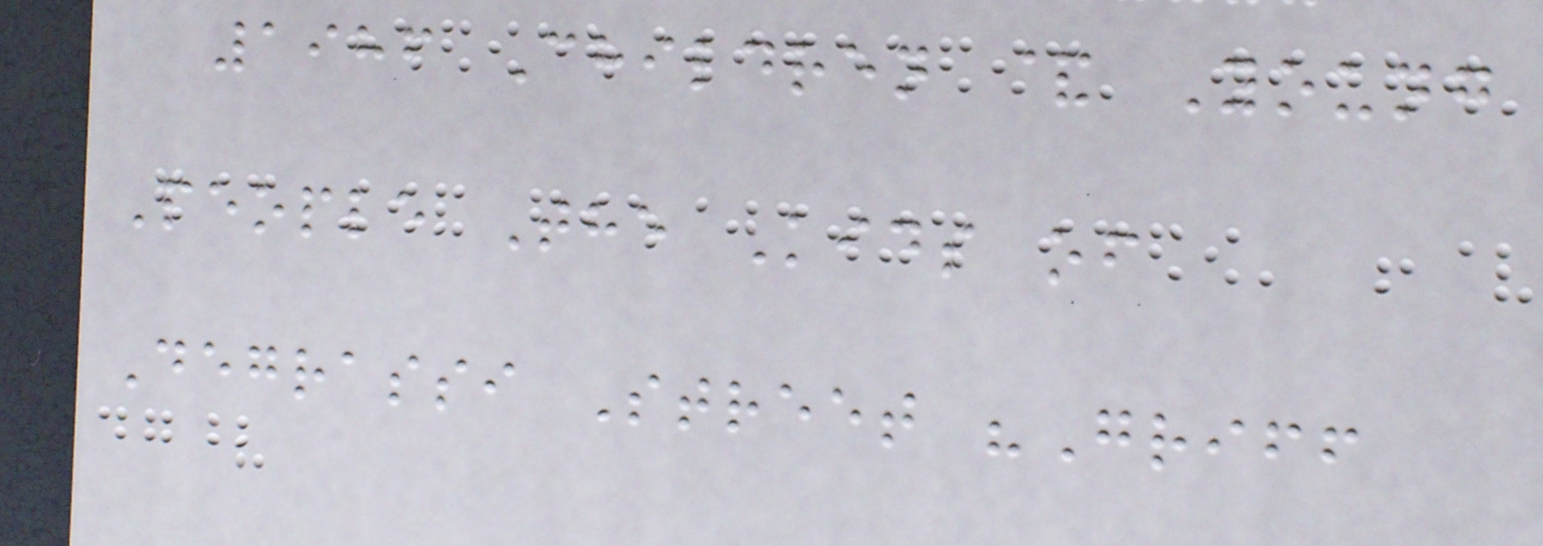1986 Children & Young
People The Kids of
Degrassi Street "Griff
